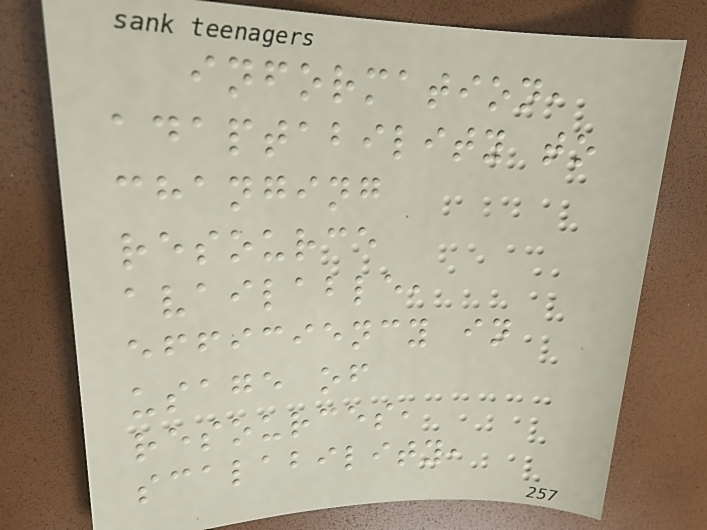information,
adaptability to
changing
resource
available,
efficiency in
usage of
resources,
scalability,
